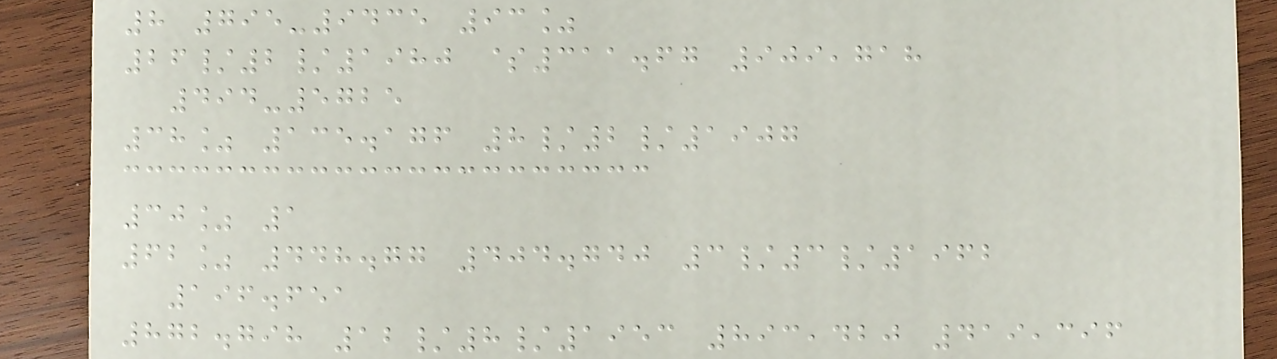8 795-9435 93%
26/2/1980 $311.67 909,718
494-5725
38% 135.176 8/2/1907
30% 1
62% 448.77 404.740 3/3/1962
196.651
872.798 12/8/1953 893,420 419,396
